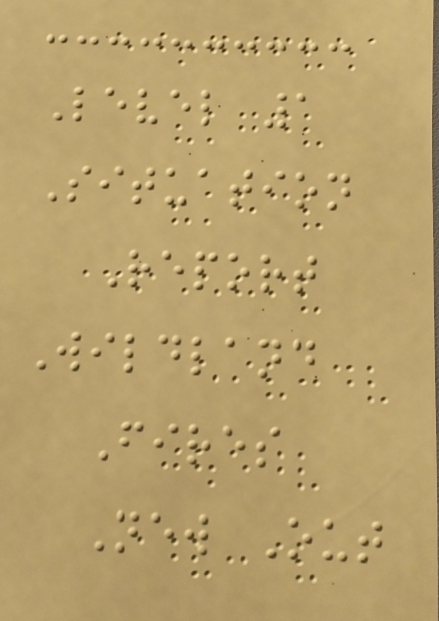Level 1
Situation
Report
Wildland
Fires
New Out
